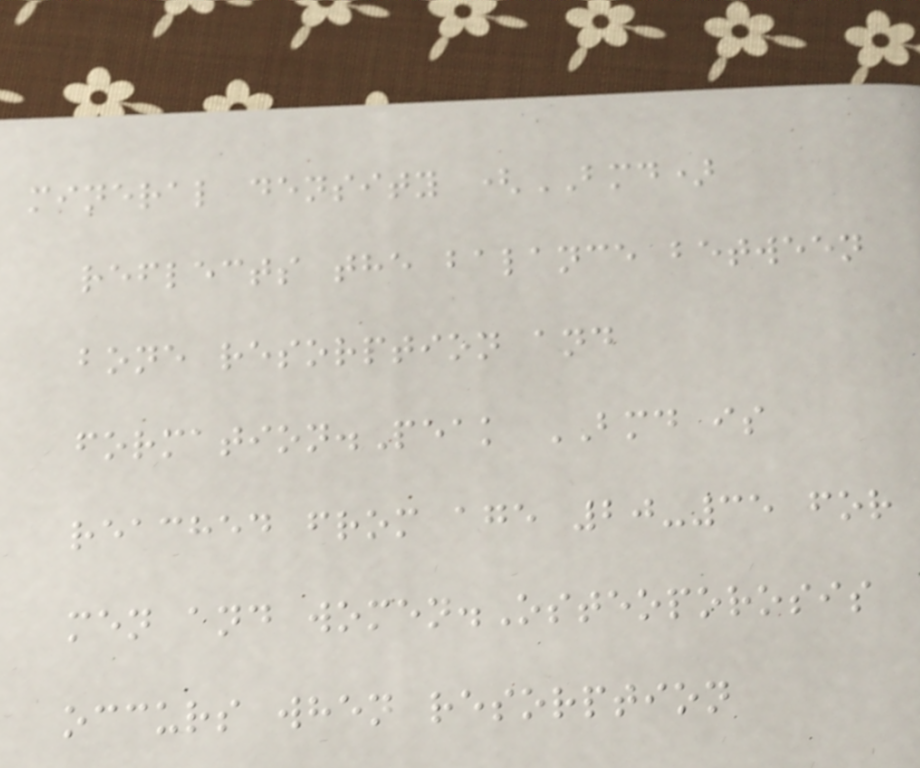mineral density (BMD)
reflects the balance between
bone resorption and
formation.Peak BMD is
reached from age 20-35 for
men and women.Osteoporosis
occurs when resorption
